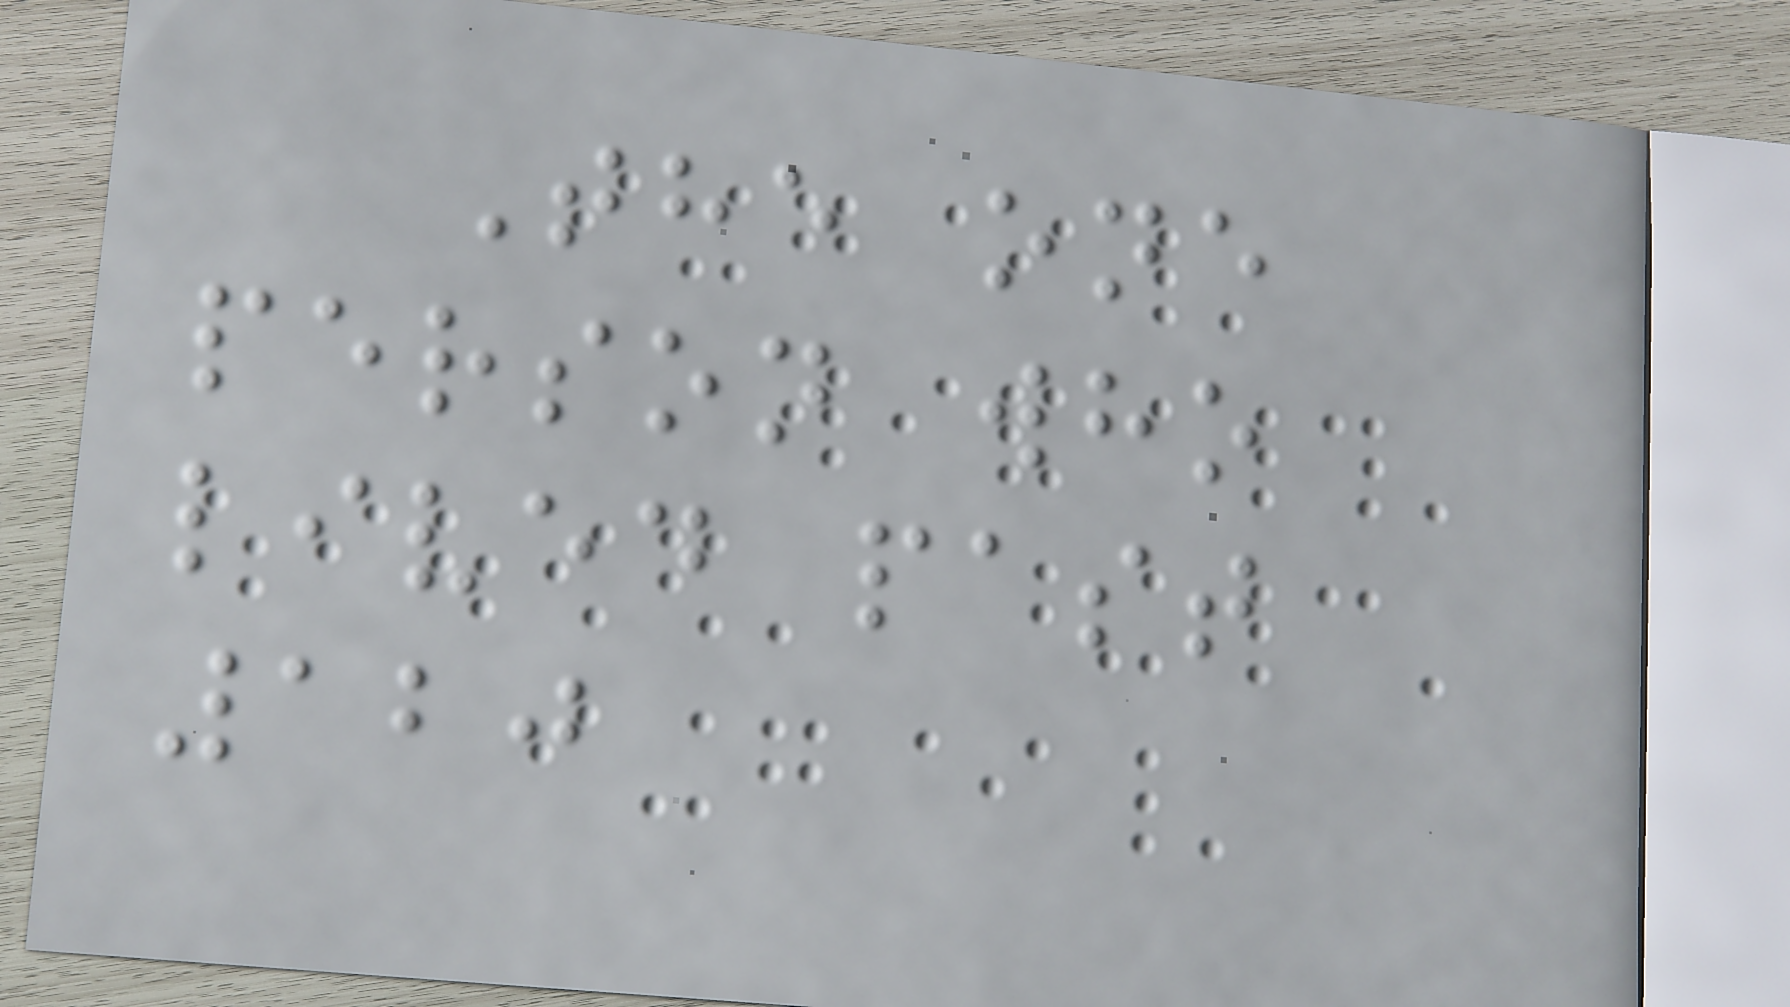The one
person who
lived past
120
